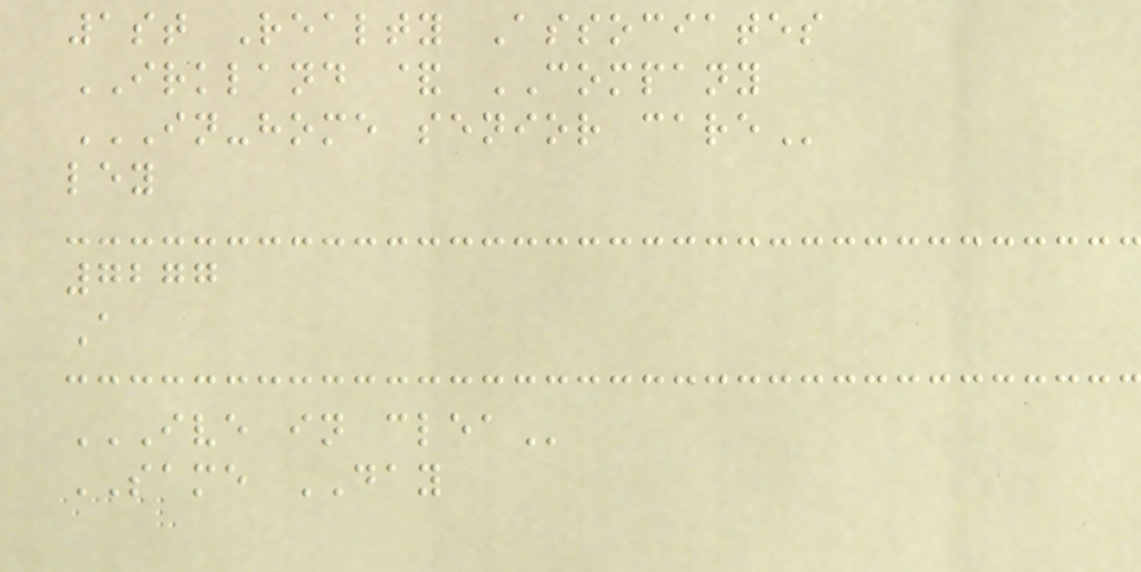1st Realty Associates
IRKLAND & COMPANY
IN-HOME SENIOR CARE
ley
7277
A
IVE IN CLEA
SAME DAY
